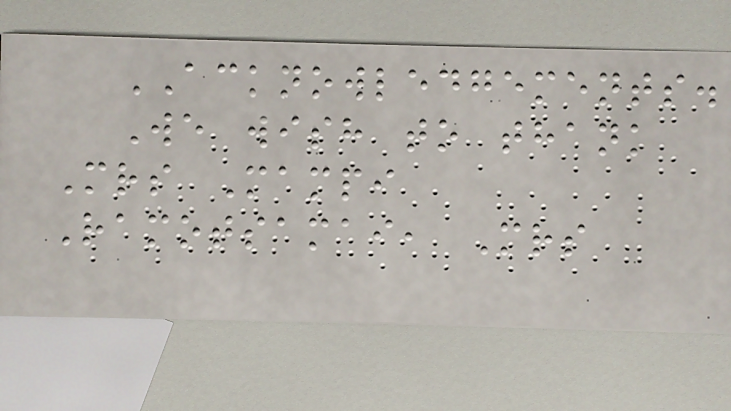ACKNOWLEDGEMENTS.
We wish to thank
Mrs Mampi
Ramotsamai, Mrs
